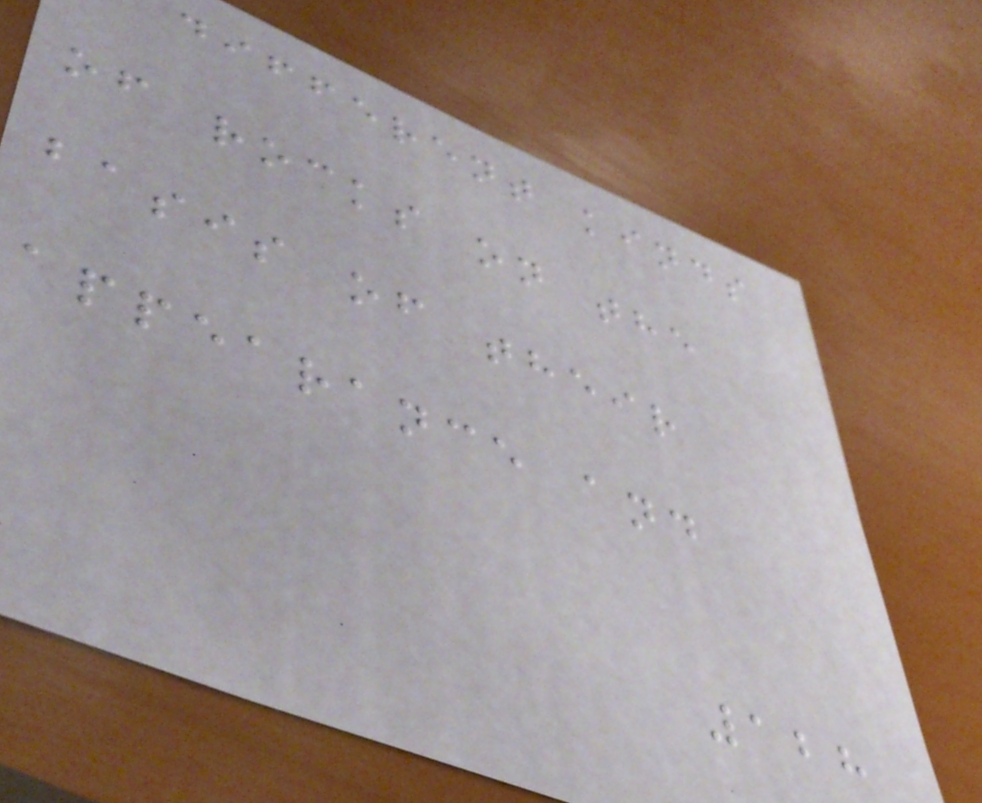different kinds
of rocks on the
basis of their
appearance and
128
